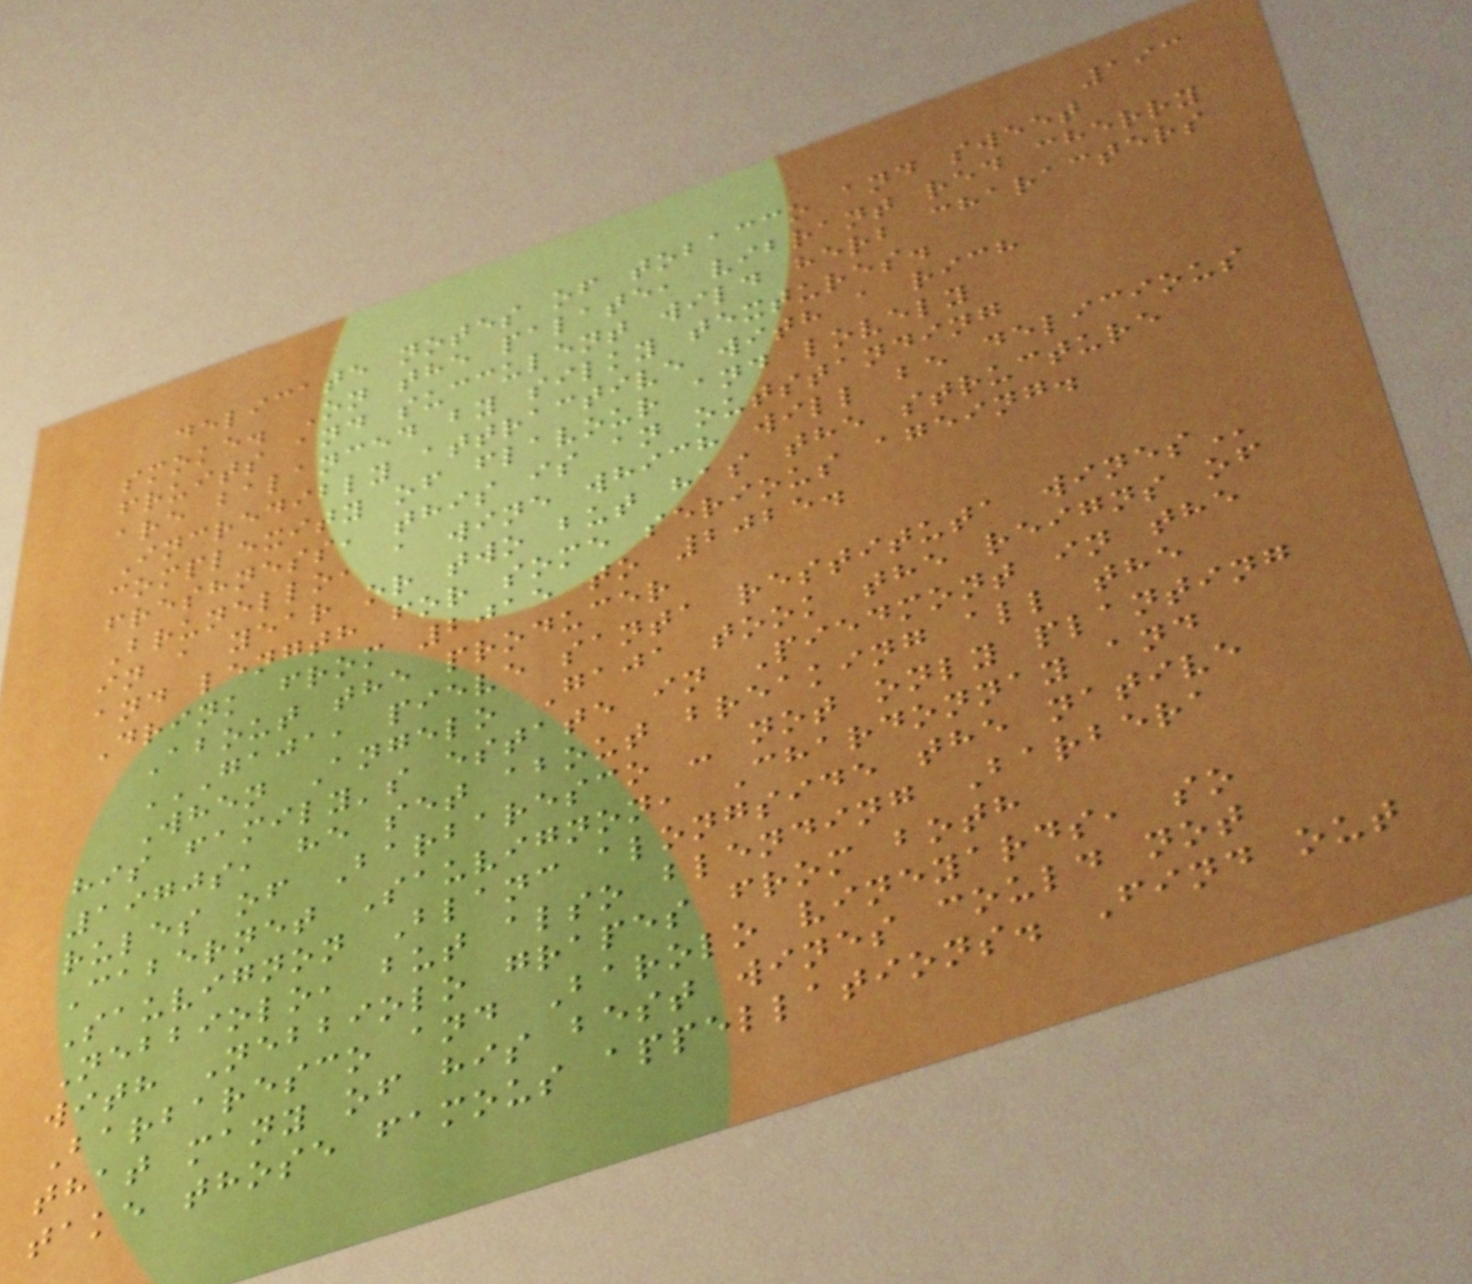193
delicate notes of tobacco and sweet
smoke. On the palate, vibrant red cherry
fruits and succulent wild herb characters
are balanced by silky textures.
Incredibly attractive with a rich
complexity of flavour and lovely
freshness, this is an outstanding
Brunello, a wine which will be delicious
in a year or two but has the structure
and length for some serious ageing.
Drink from 2015 to 2025.
About the producer
GAJA, PIEVE SANTA RESTITUTA WINES
When Angelo Gaja took the reigns of
his family's estate in Piedmont in the
1970s, he set about breaking all the
rules of Barbaresco - not only planting
Cabernet Sauvignon, Chardonnay and
Sauvignon Blanc alongside the native
Nebbiolo, but also blending Barbera
with Nebbiolo grapes from both
Barbaresco and Barolo vineyards, so
that many of his best wines could not
take those famous appellations. Find out
